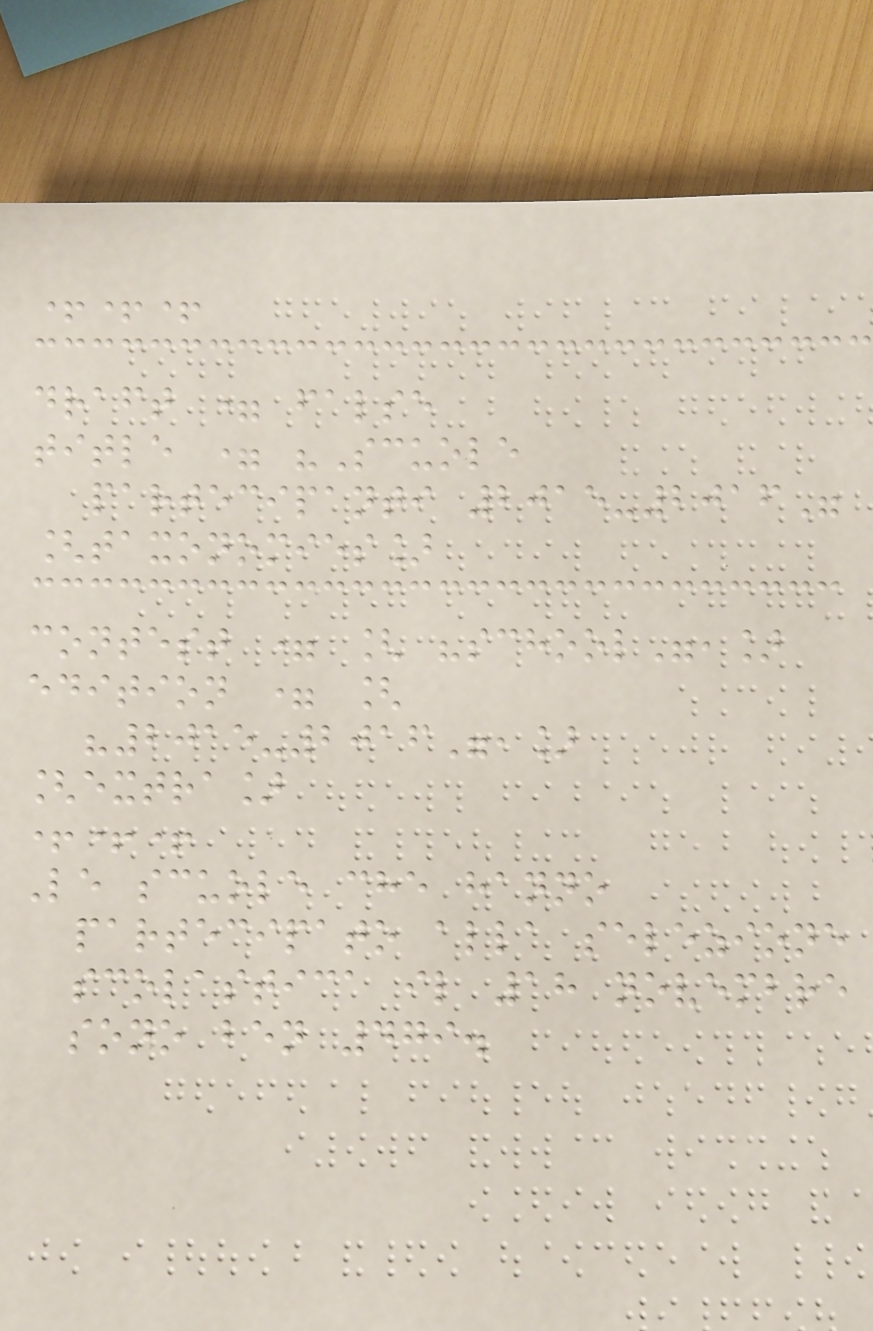+++
draft = false
title = "Scuole
partecipanti 2015-2016"
[taxonomies]
contest = [ "school",]
edition = [
"2015-2016",]
[extra]
+++
Le scuole che hanno
partecipato alla selezione
scolastica il 18 novembre
sono ben 479.
